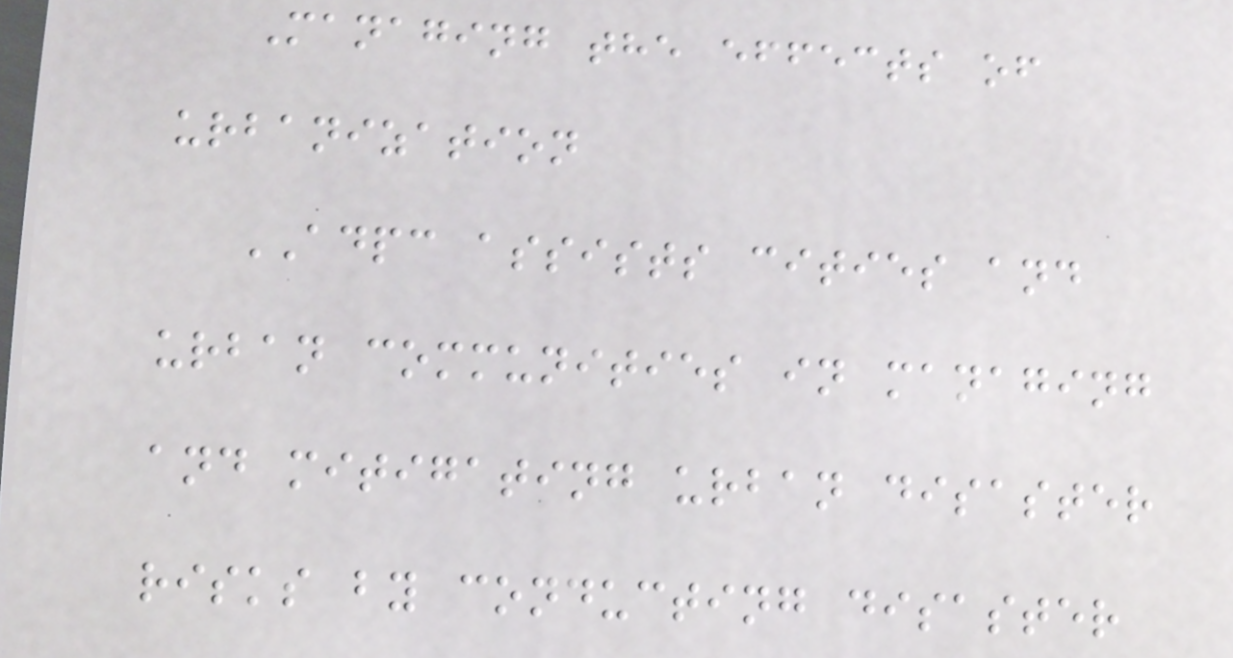Managing the effects of
urbanization
ADPC assists cities and
urban communities in managing
and mitigating urban disaster
risks by conducting disaster
